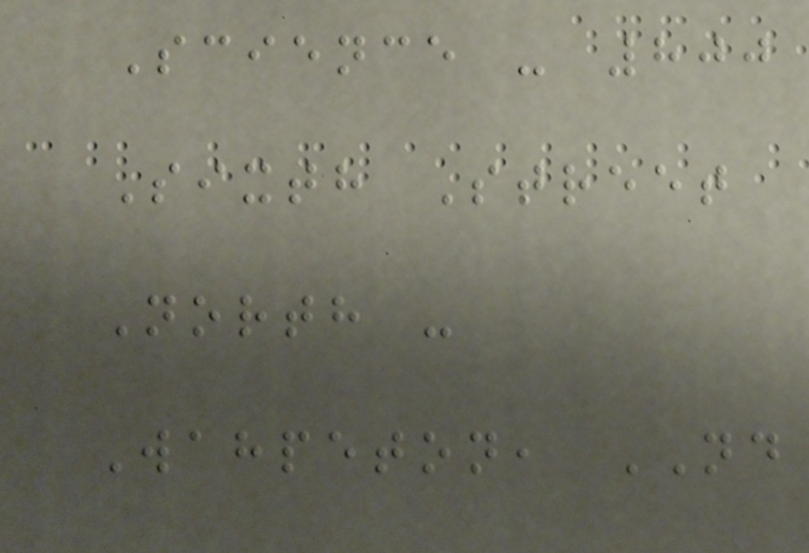Science - 800
Sixth Street
North -
Wahpeton, ND
